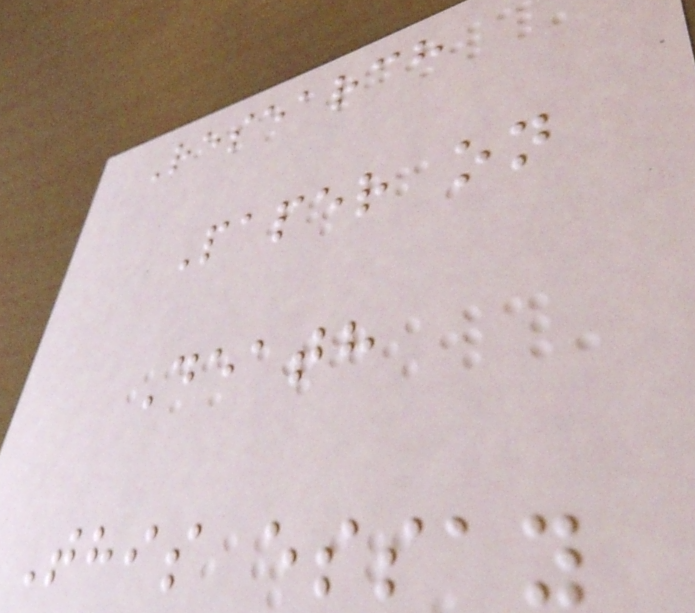Research
Paper on
Death
This essay
